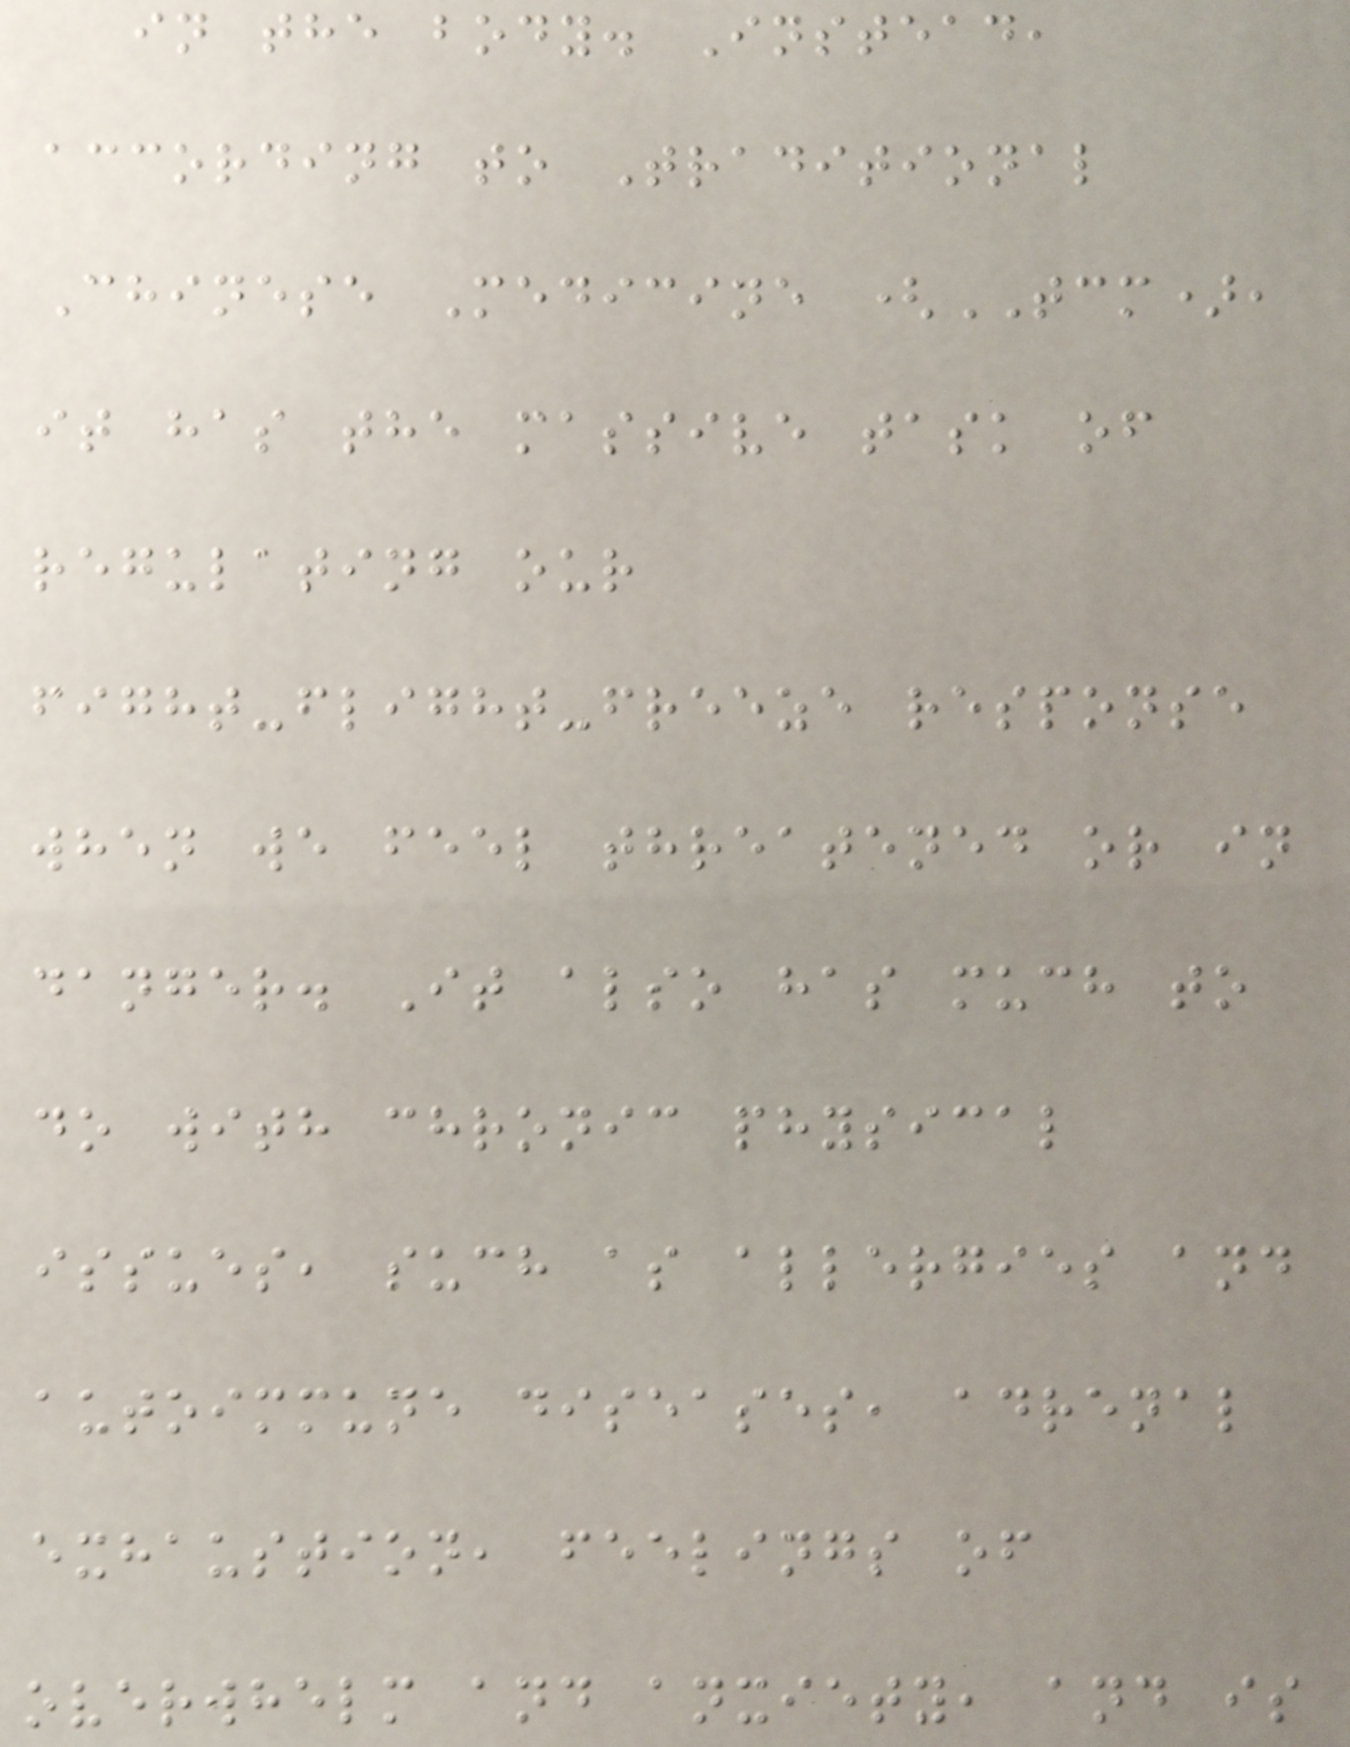in the body. Instead,
according to Traditional
Chinese Medicine (TCM),
it has the massive task of
regulating our
fight-flight-freeze response
when we feel threatened or in
danger. It also has much to
do with chronic physical
issues, such as allergies and
autoimmune diseases, adrenal
exhaustion, feelings of
overwhelm and anxiety, and is
